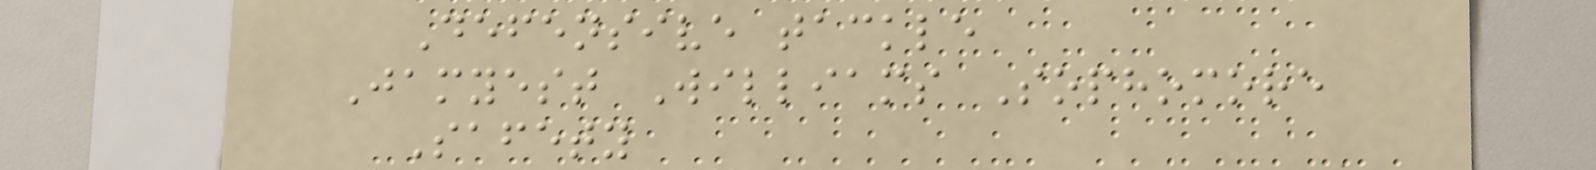Defensive tackle
Jamyest Williams Sophomore
Safety
